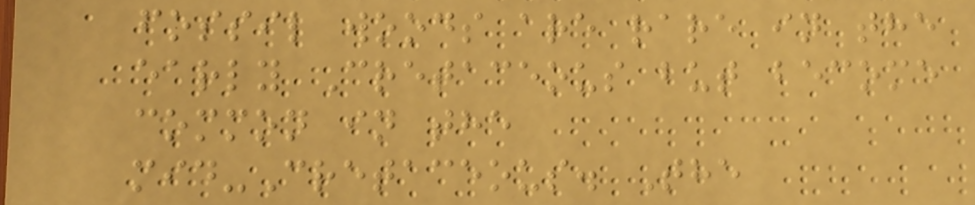fossil woods are rare in the
early Cretaceous but become
common in the
mid-Cretaceous. The
